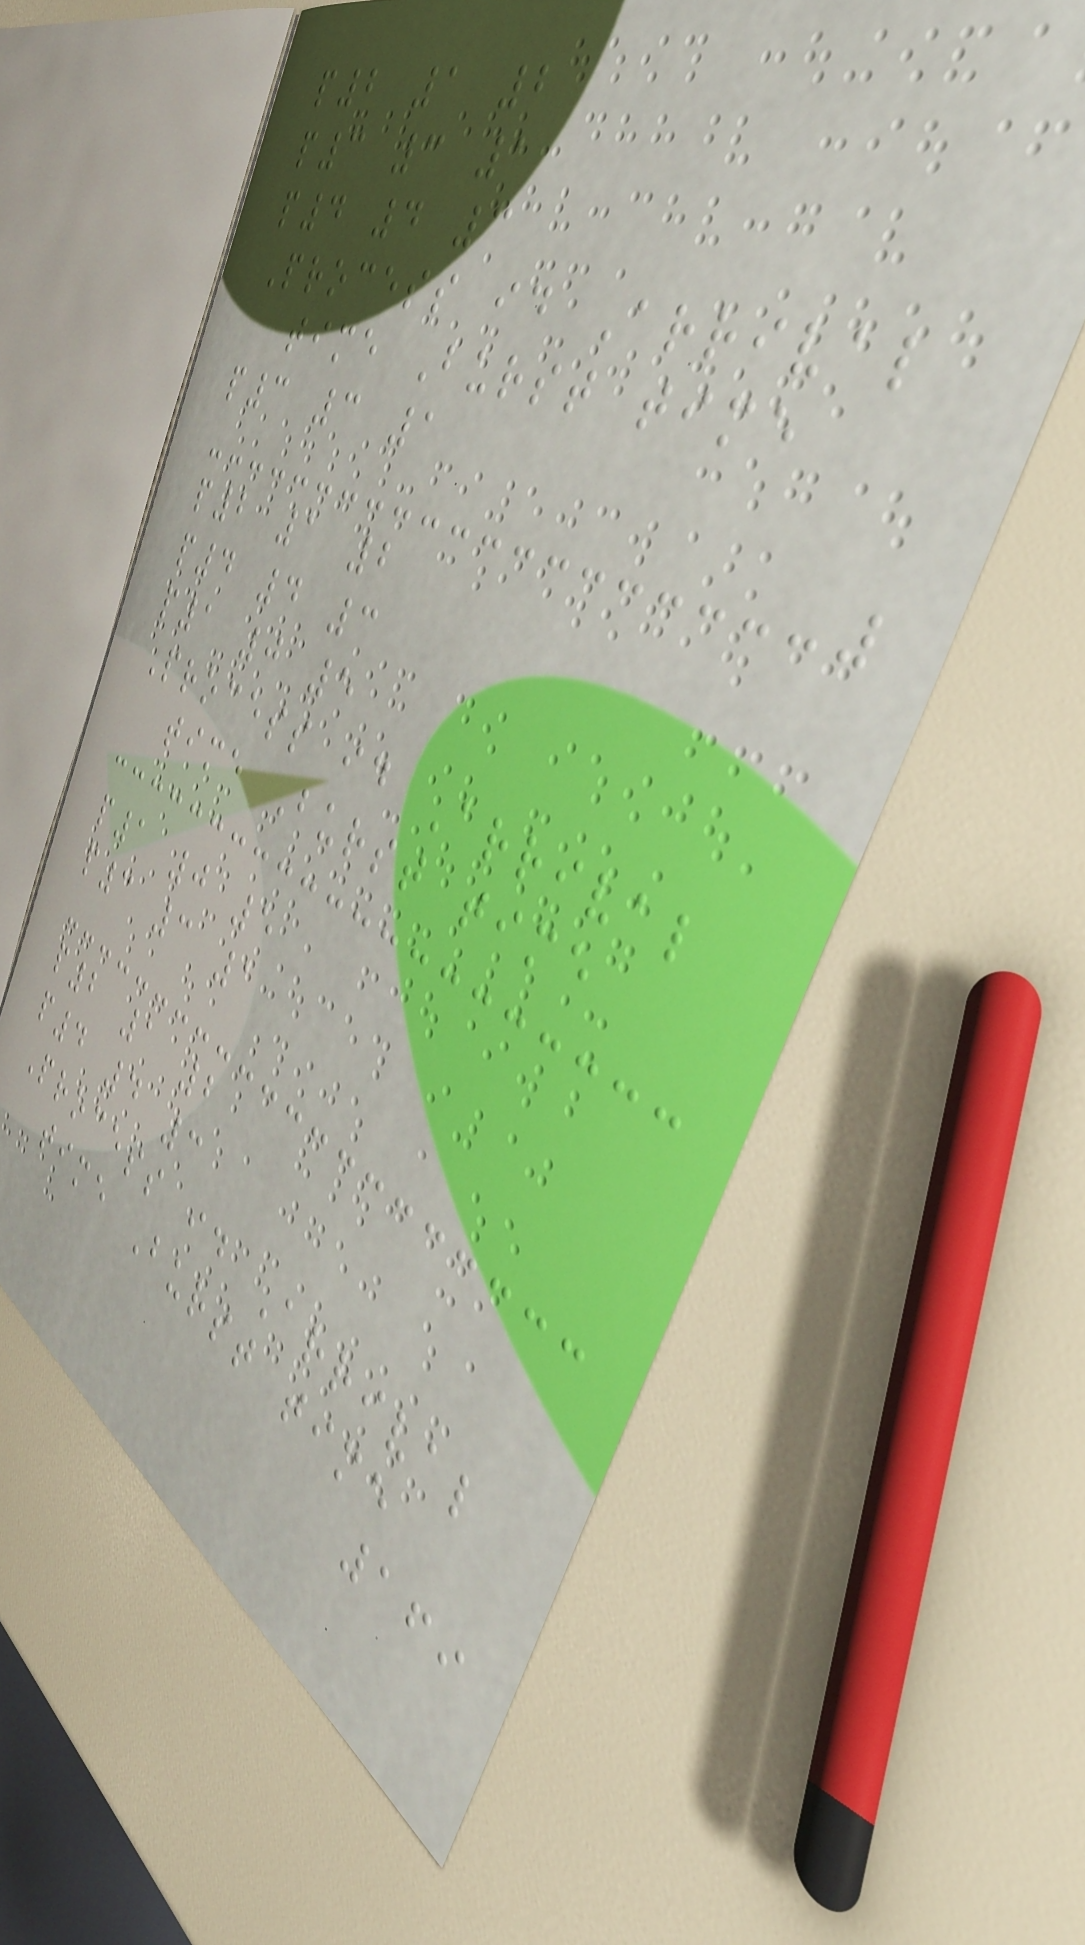p2 1 2
p3 3 1
p4 4 3
Process id Arrival
time Burst time
p3 3 1
p2 1 2
p4 4 3
p1 0 5
Process id Arrival
time Burst time
p1 0 5
p3 3 1
p2 1 2
p4 4 3
Process id Arrival
time Burst time
169
